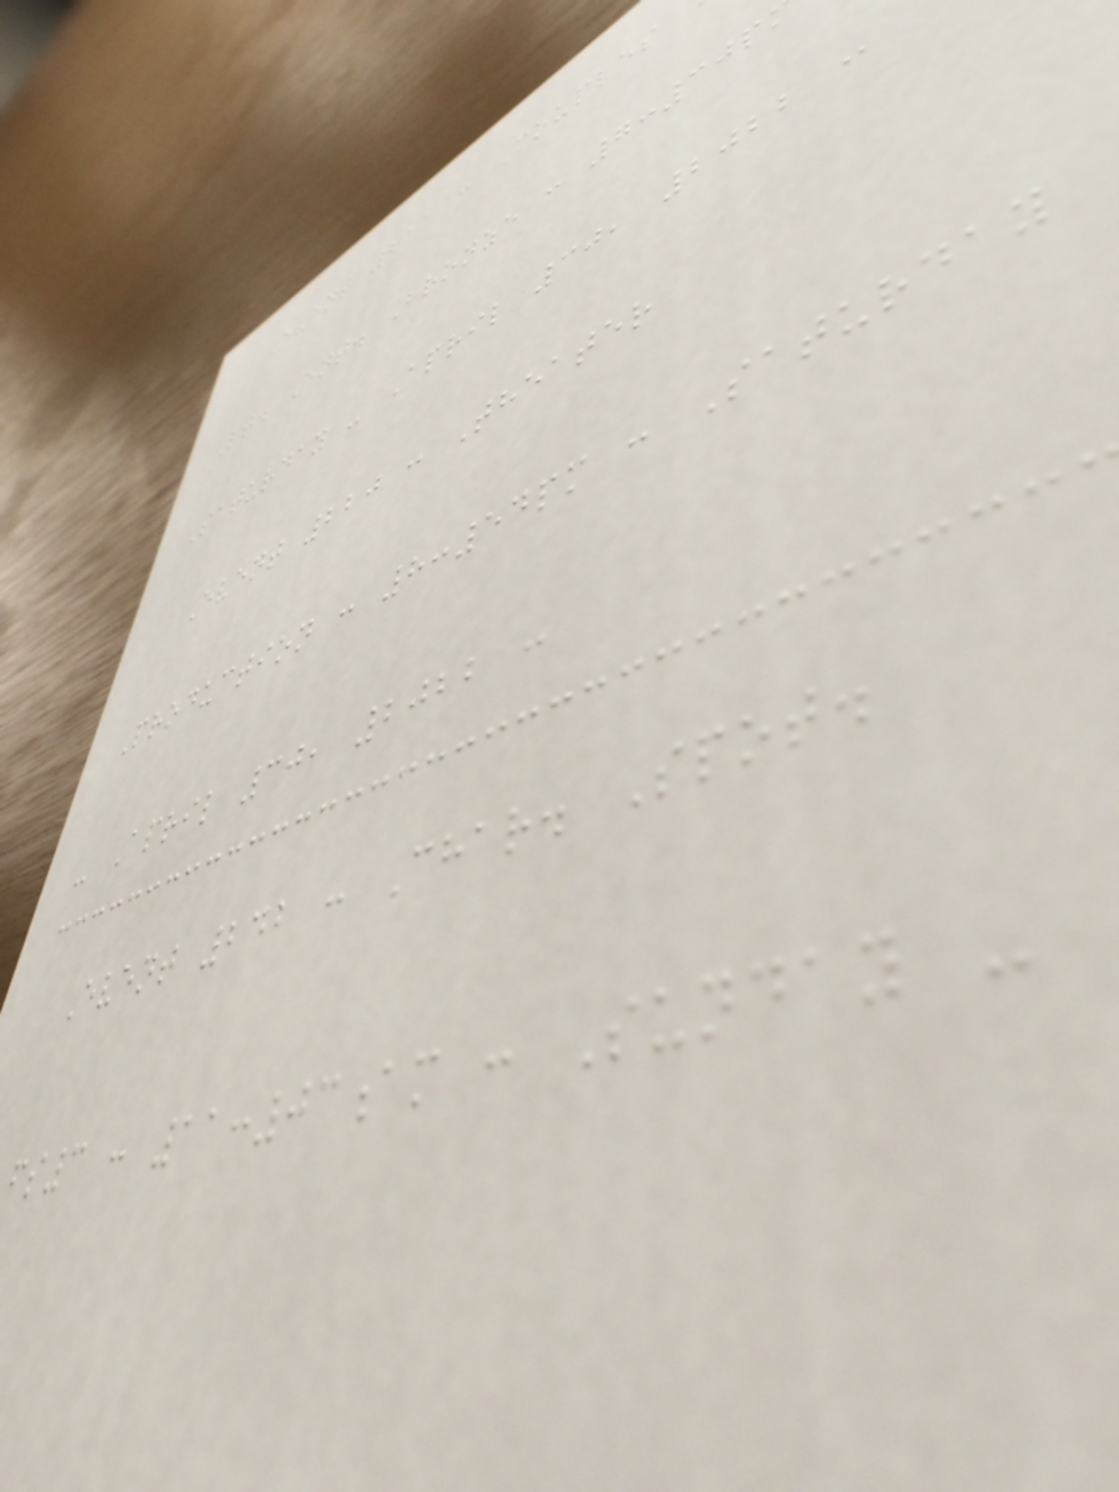Event 211 : Couples
Lt. Ent. Bronze : 7:30p
Saturday - April 30, 2022 :
Event 220 : Theater
Production : 8:54pm : Saturday
- April 30, 2022 :
Event 242 : Char. Spot.
fs3 : 11:03am : Sunday -
